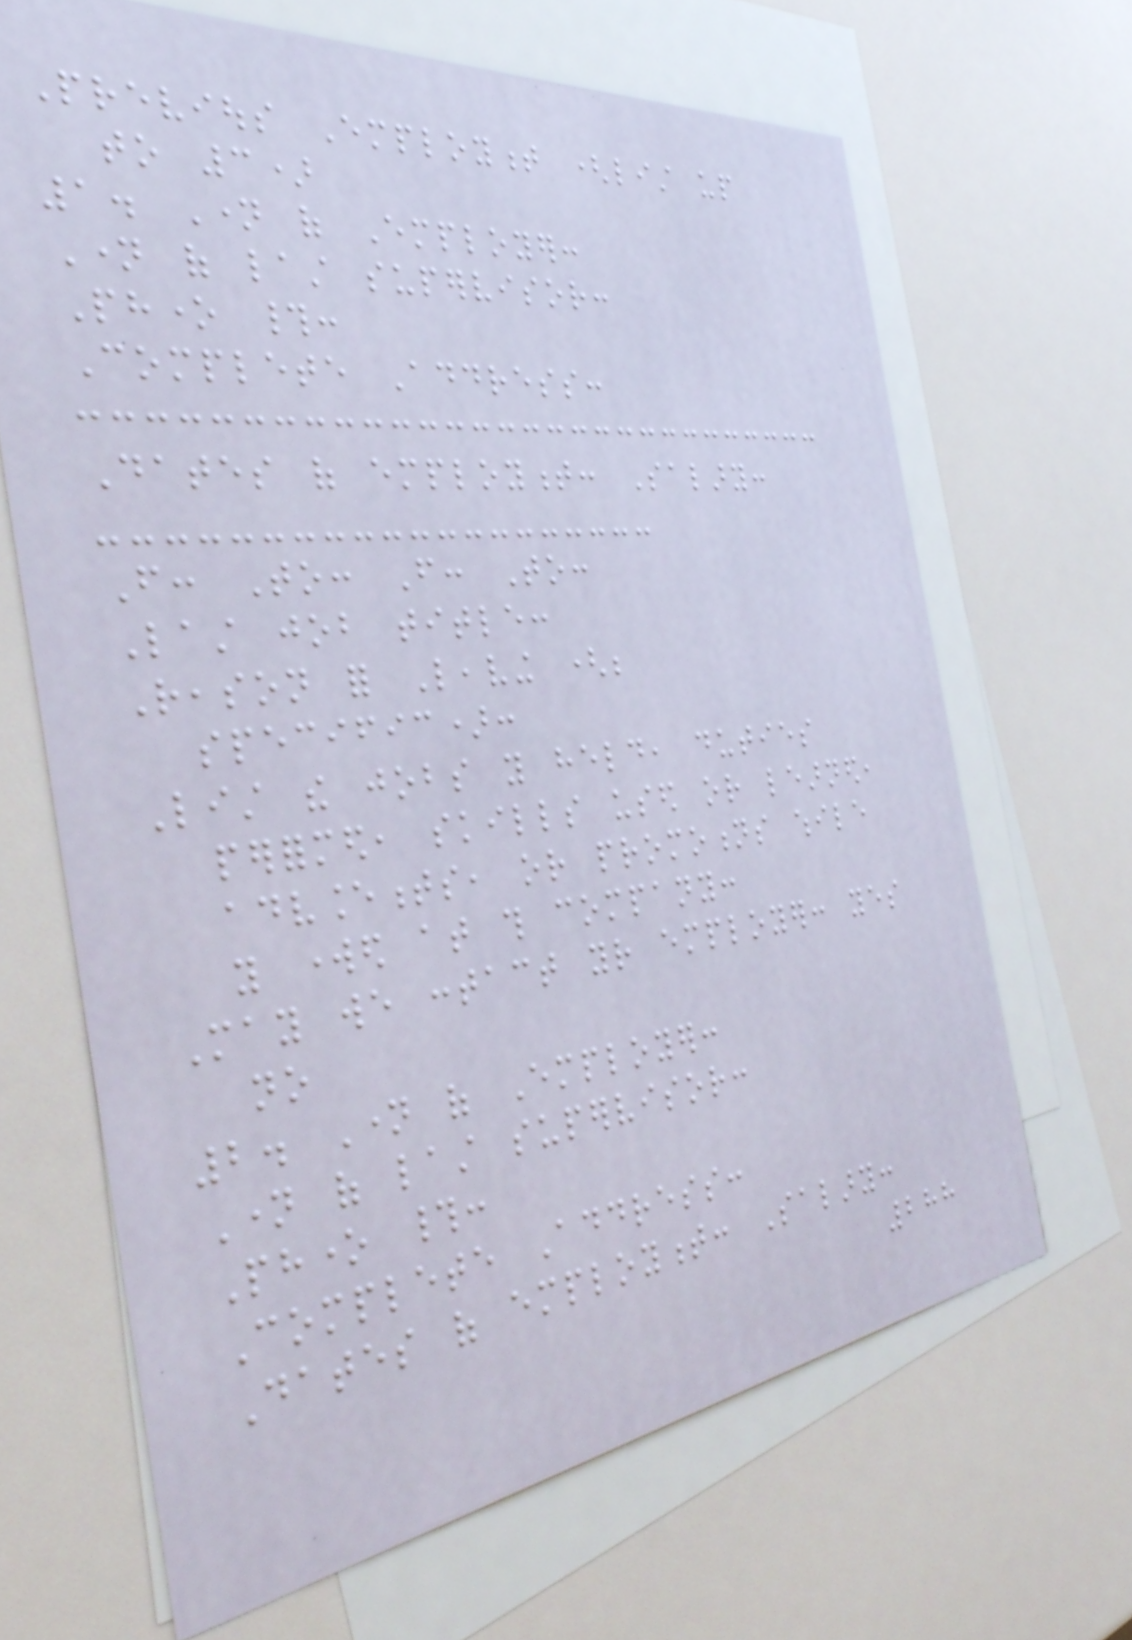Previous Employment (list up
to 3)
1. Name of Employer:
Name of last supervisor:
Phone #:
Complete Address:
Dates of employment: Salary:
From: To: From: To:
Last job title:
Reason for Leaving (be
specific):
List the jobs you held, duties
performed, skills used or learned,
advancements, or promotions while
you worked at this company:
May we contact your employer: yes
no
2. Name of Employer:
Name of last supervisor:
Phone #:
Complete Address:
Dates of employment: Salary:
288
